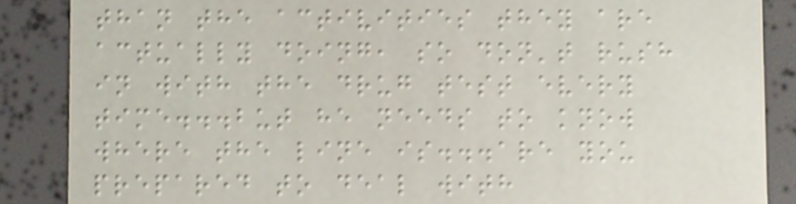than the activities they are
actually doing, so don't rush
in with the drug test every
time...but he needs to know
where the line is...are you
prepared to deal with
